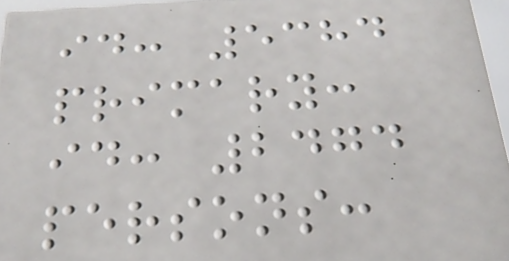id: 5384
primary:
id: 2474
persons:
